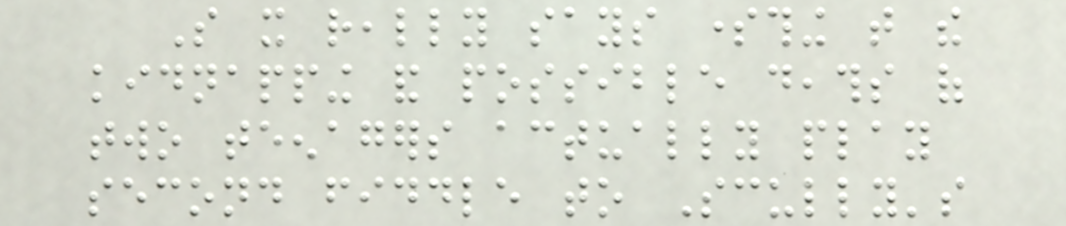So it really says something that the
kidnapping and possible deaths of
two teenagers actually play
second fiddle to Scully's
